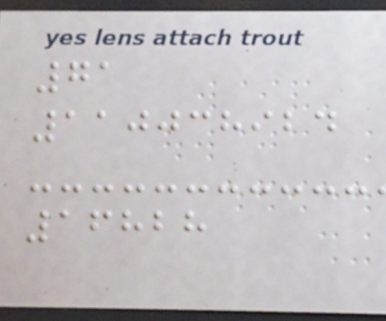71
110038924
16828
